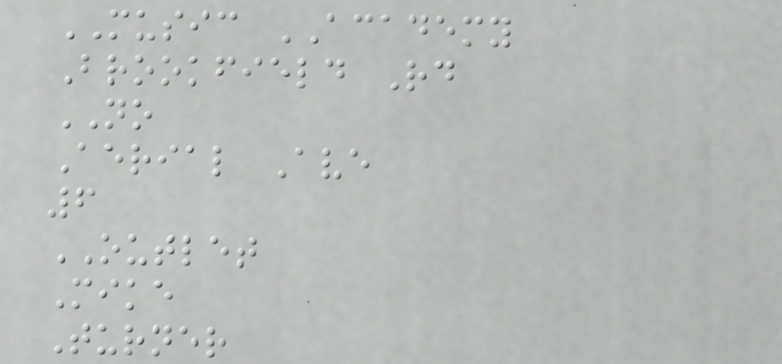MUSIC ACADEMY
Brookfield Rd
NO
Aerial Ave
6
OUTLET
Mike
Turner
